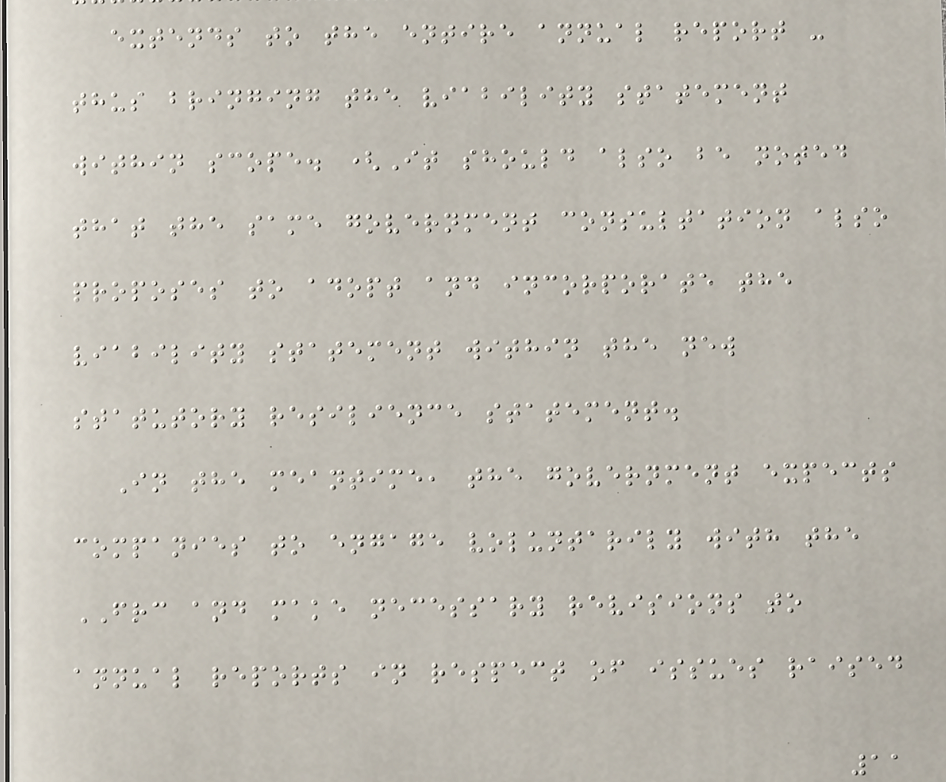extends to the entire annual report -
thus bringing the viability statement
within scope. (It should also be noted
that the same government consultation also
proposes to adopt and incorporate the
viability statement within the new
statutory resilience statement.
In the meantime, the government expects
companies to engage voluntarily with the
FRC and make necessary revisions to
annual reports in respect of issues raised
11
